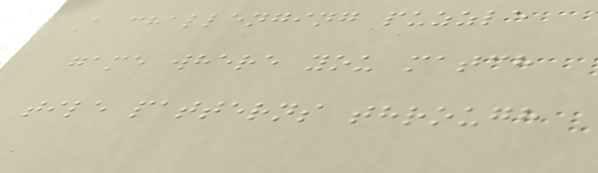A challenging puzzle
game where you match
tile patterns through
